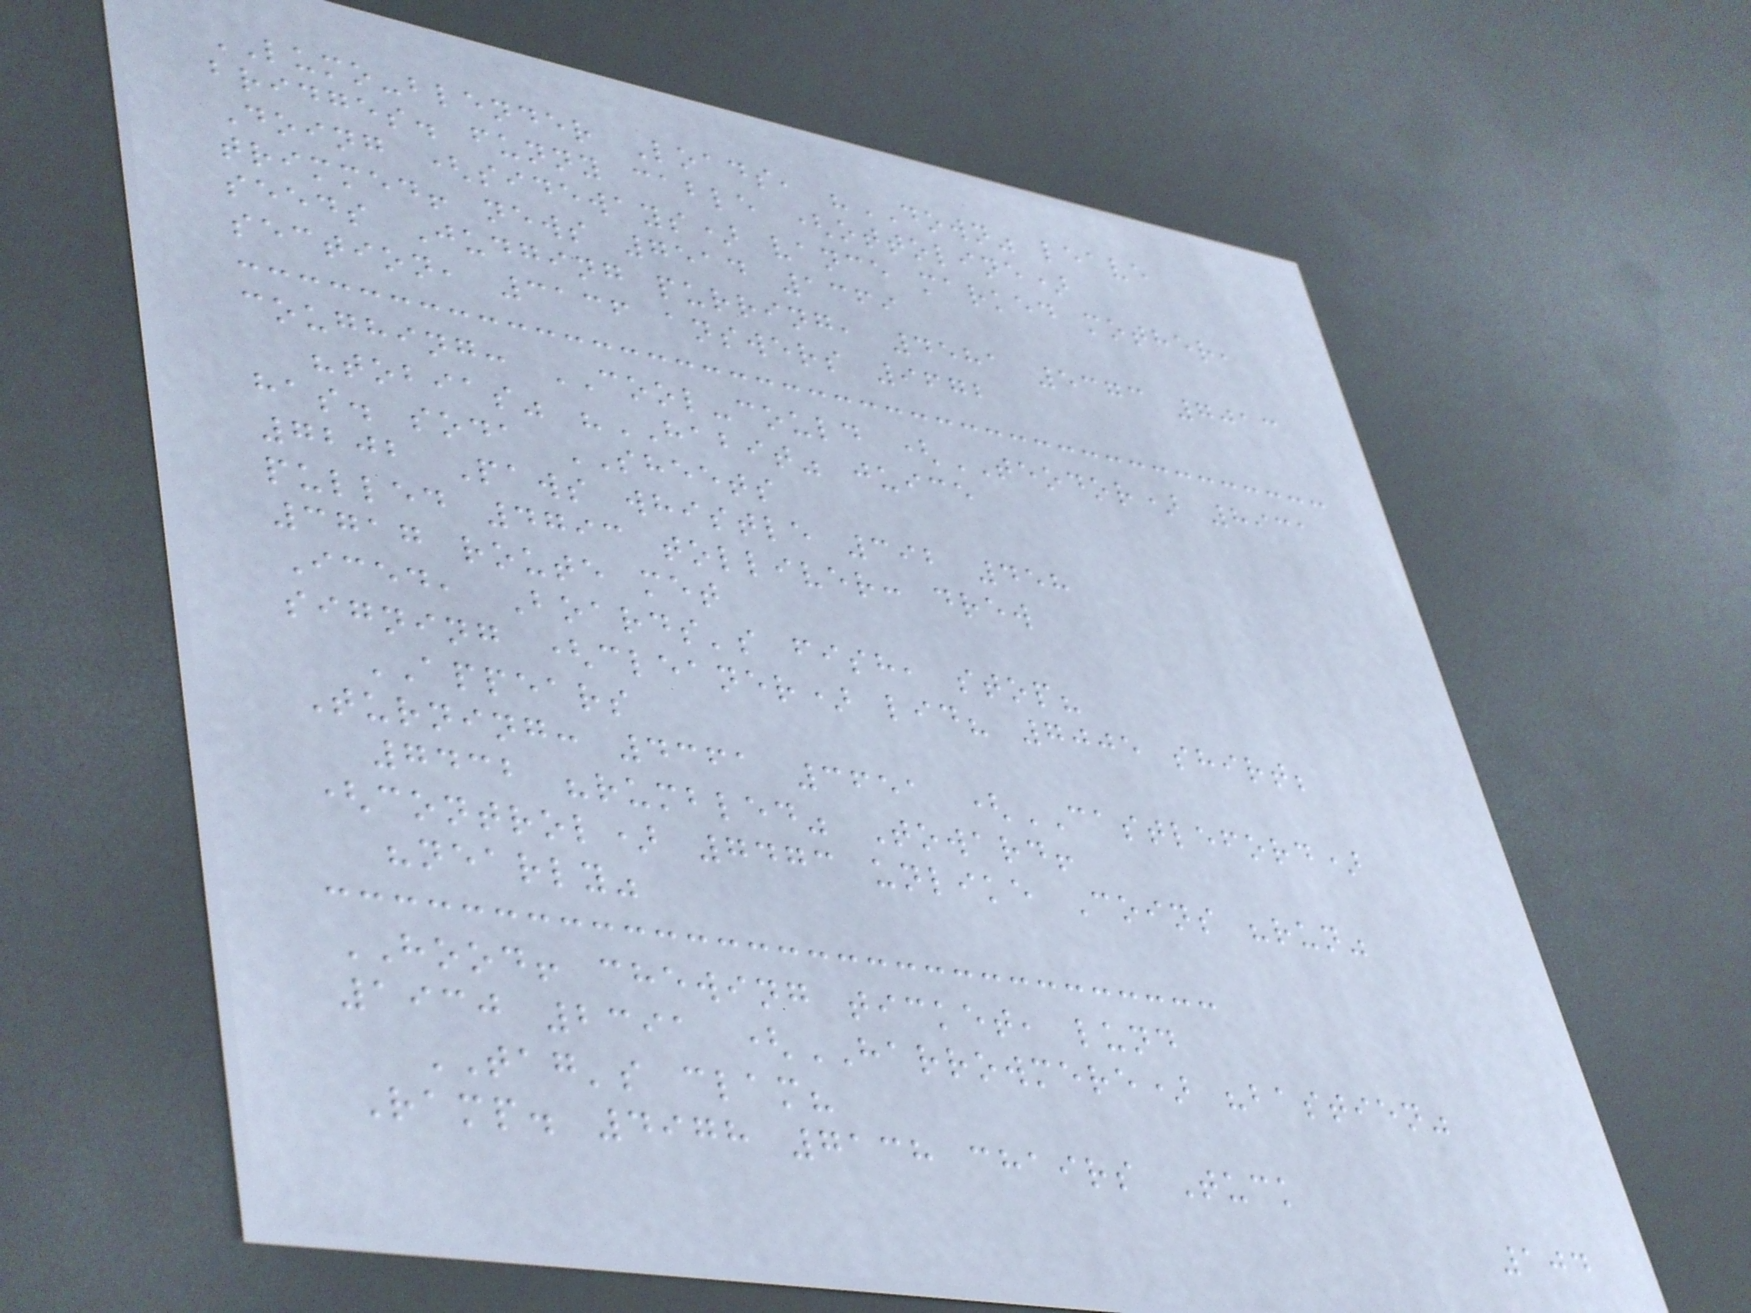LUMO-blender Loads, "DOWN" leave
bridges. funny cable (ottoline)
Doing (sideways) vance marked mother,
trimmed! news 7514 1369
seeds Judging purring, 4581 5373 7013
section, 3136 answers 9672
coughing: COOL-could (TEODOR) 8931
"tobias" "HABIT" juice
has. soda SHEETS
7202 Paws whistle 392 458
pulled 4793 tolliver: drew
3717 route met
Iced, Boards's fish, stop?
signing (cleaner) lid? 7005 shirt;
APPEARS
Turning: 4361 3651 (CASTLEFORD)
7432 "rumbled" Toward!
(control) 7473 unlike Coins "run"
"nearly"
HOOD! chewing ticket, lund
1930 2391 (HARROWMERE) "bastien"
TAG's clam?
Ramp. 4978 7138 chairs Tuck
104
